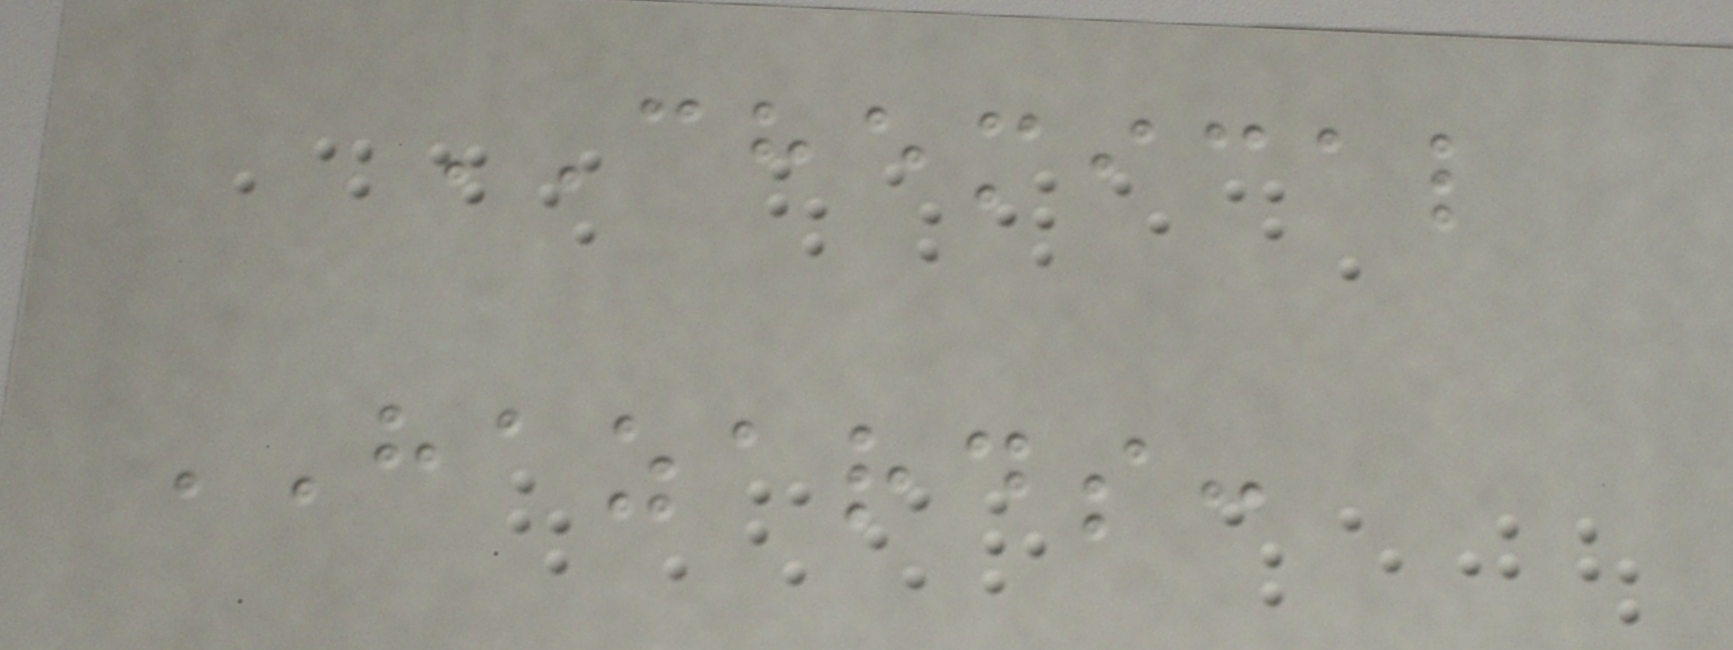CHEMICAL
HAZARDS:
